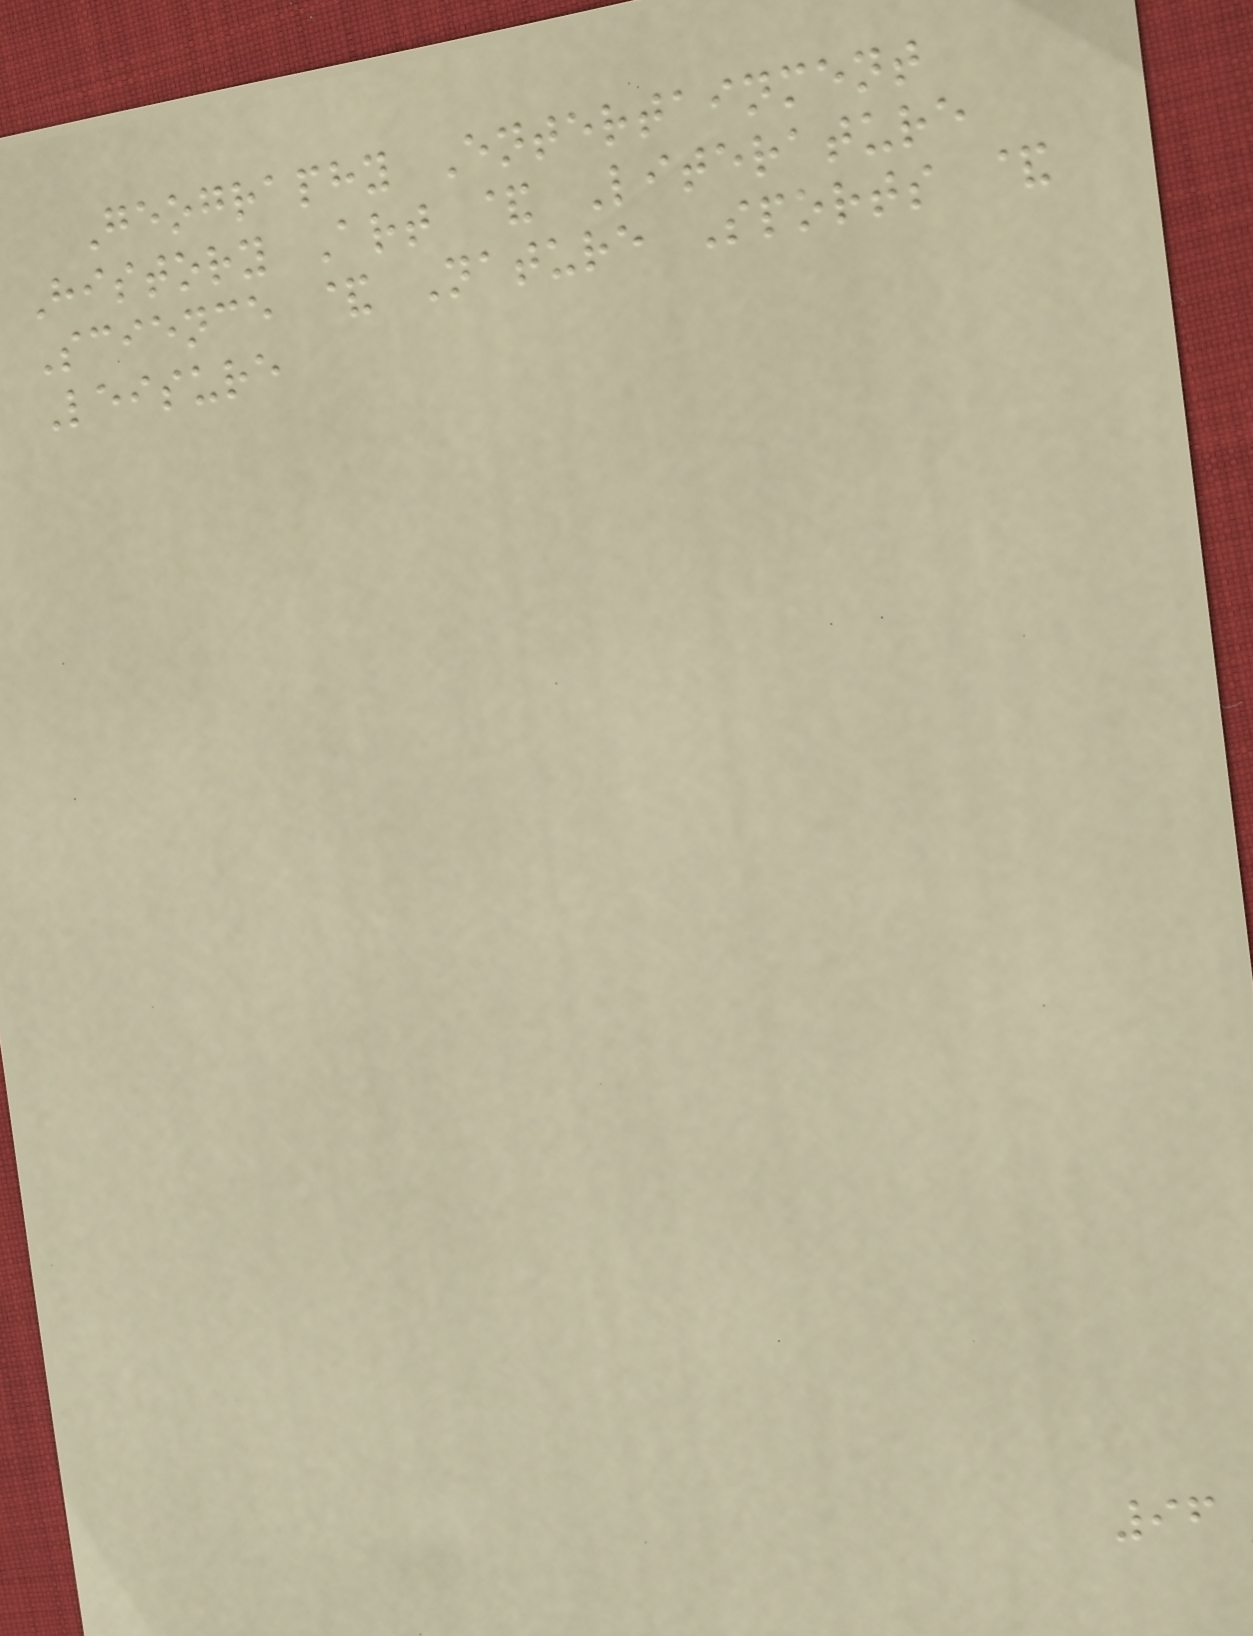Geography Entertainment
History Art & Literature
Science & Nature Sports &
Leisure
96
